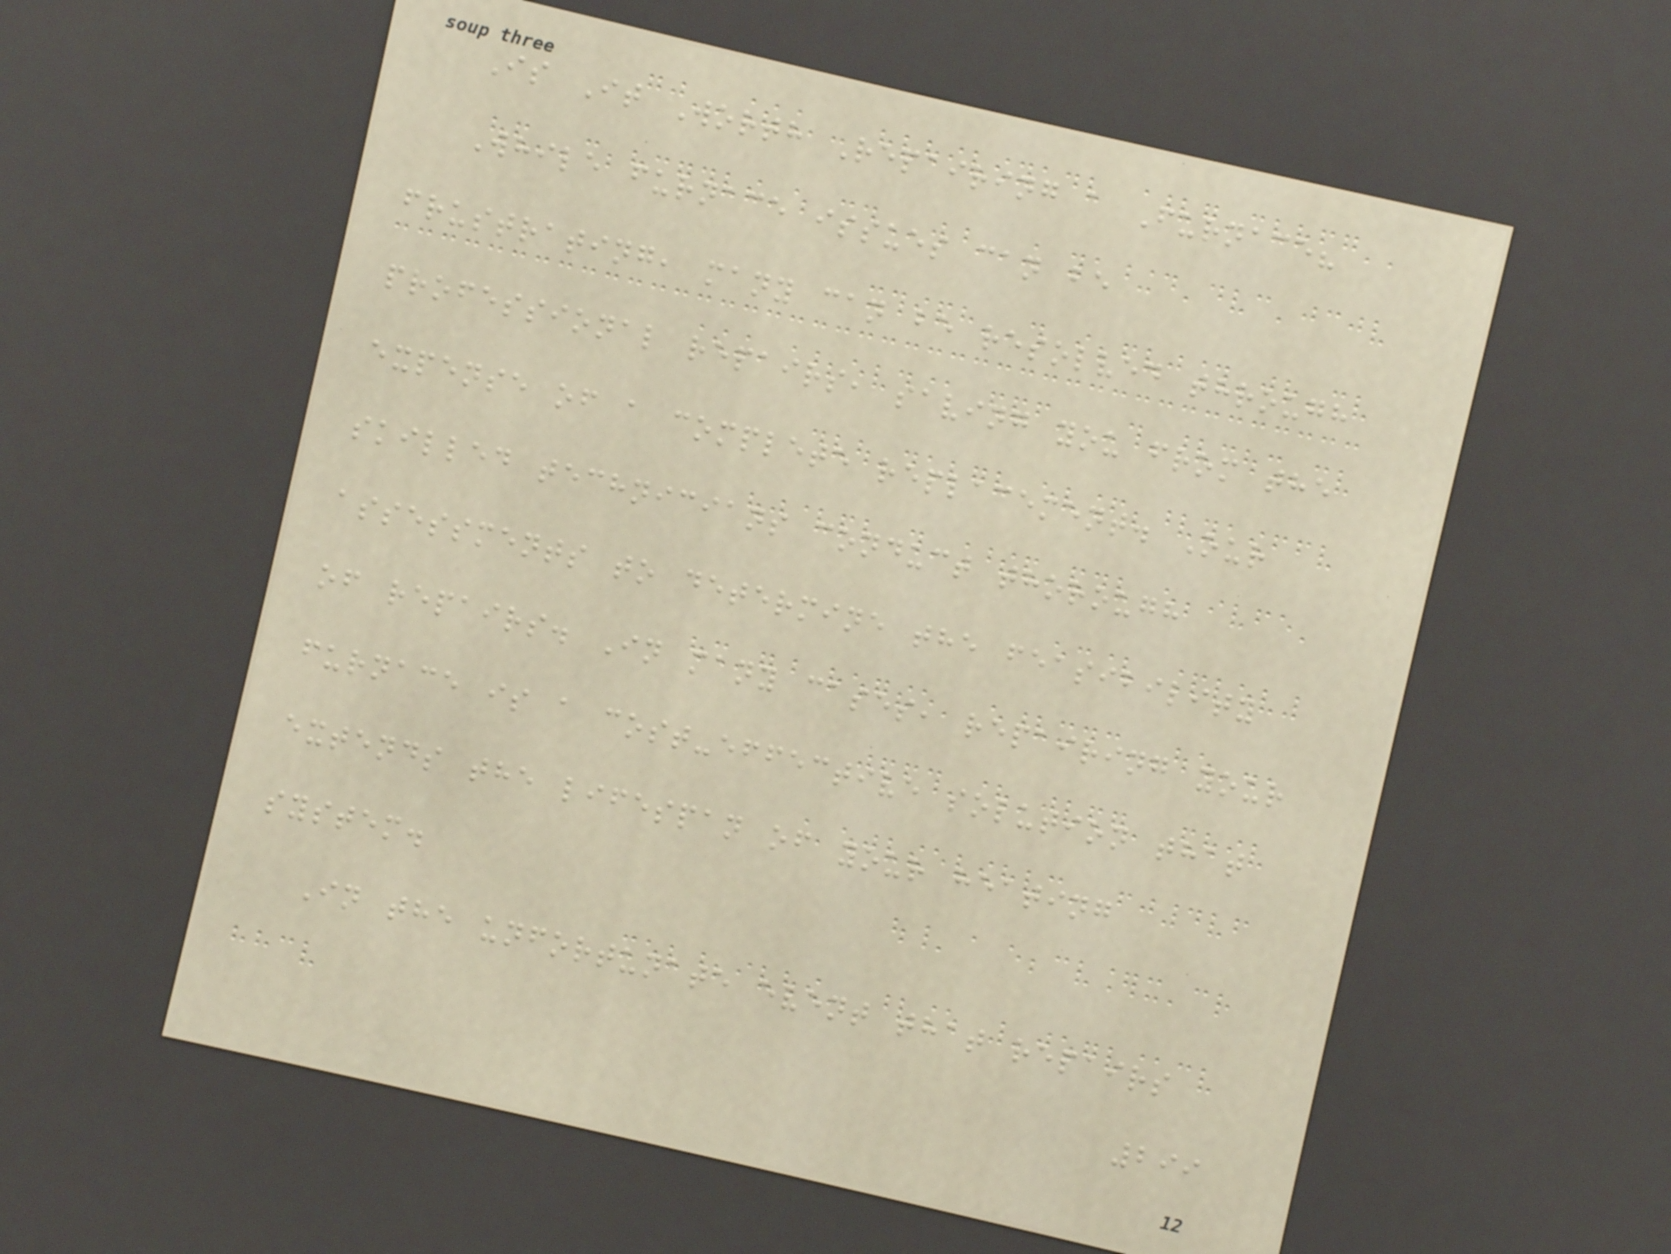Is It Worth Repairing a Furnace?
While furnace issues can be
frustrating, many can be resolved through
professional repairs, saving you from the
expense of a complete replacement. Our
skilled technicians conduct thorough
assessments to determine the feasibility
of repairs. In many cases, repairing your
furnace is a cost-effective solution that
extends the lifespan of your heating
system.
In the unfortunate event that repairs
299
